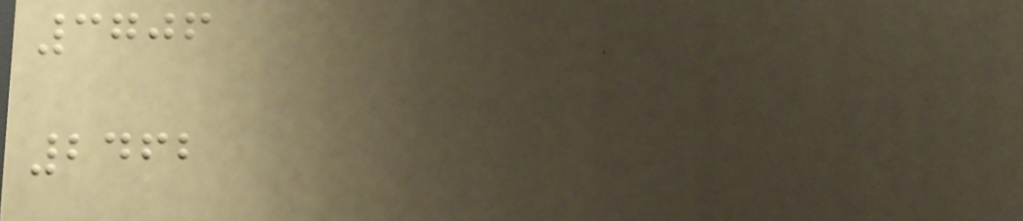3706
2462
